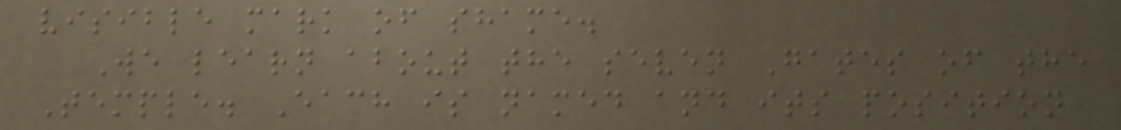visible mark of shame.
We learn about the seven Gates of the
Temple. Each is named and its position
